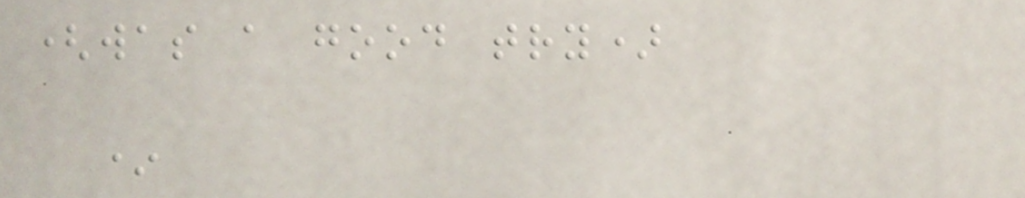(was a good try)
*
